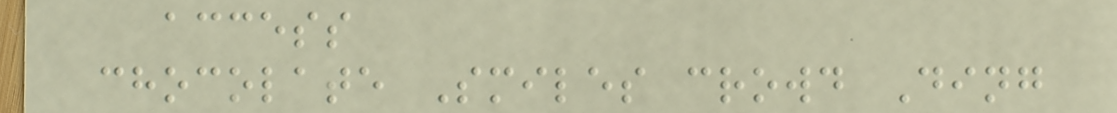access
chocolate Smiles crowd Ding
